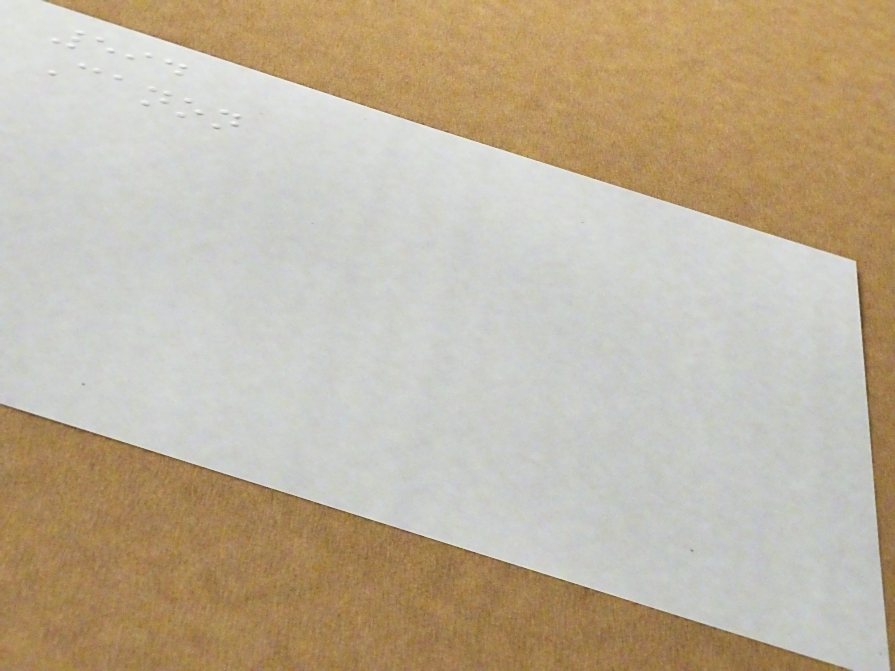594
Canon
